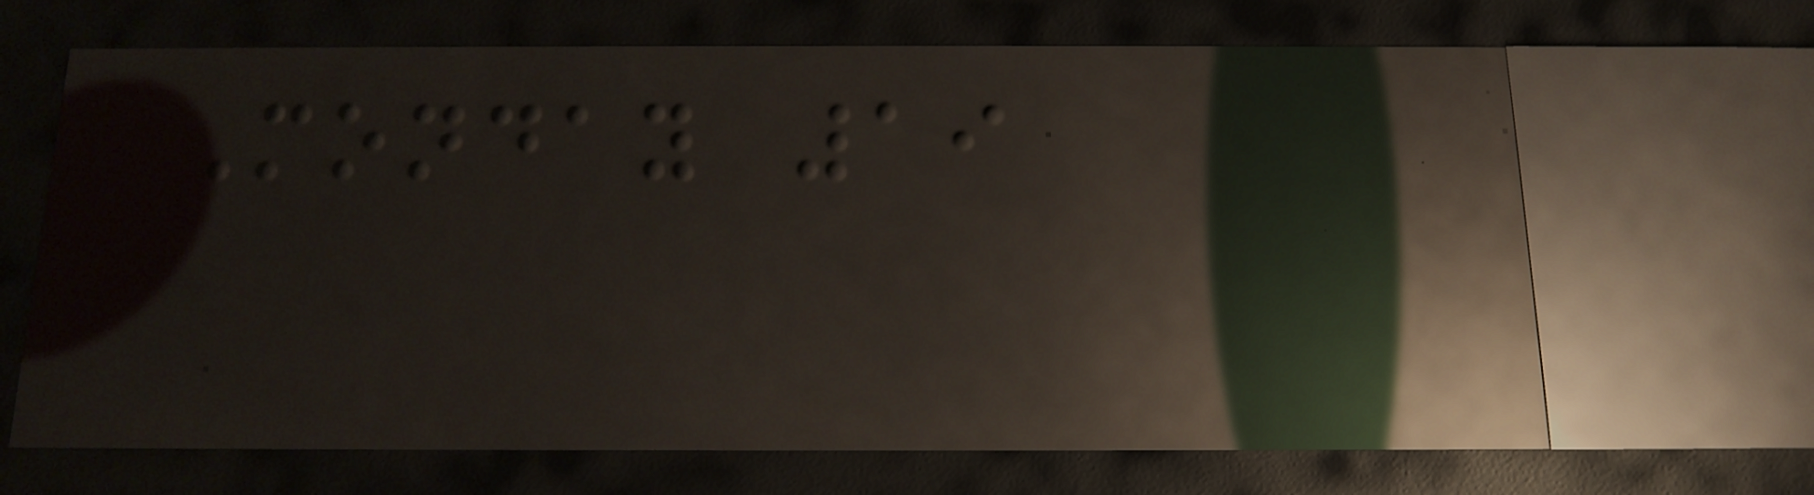Monday 19
